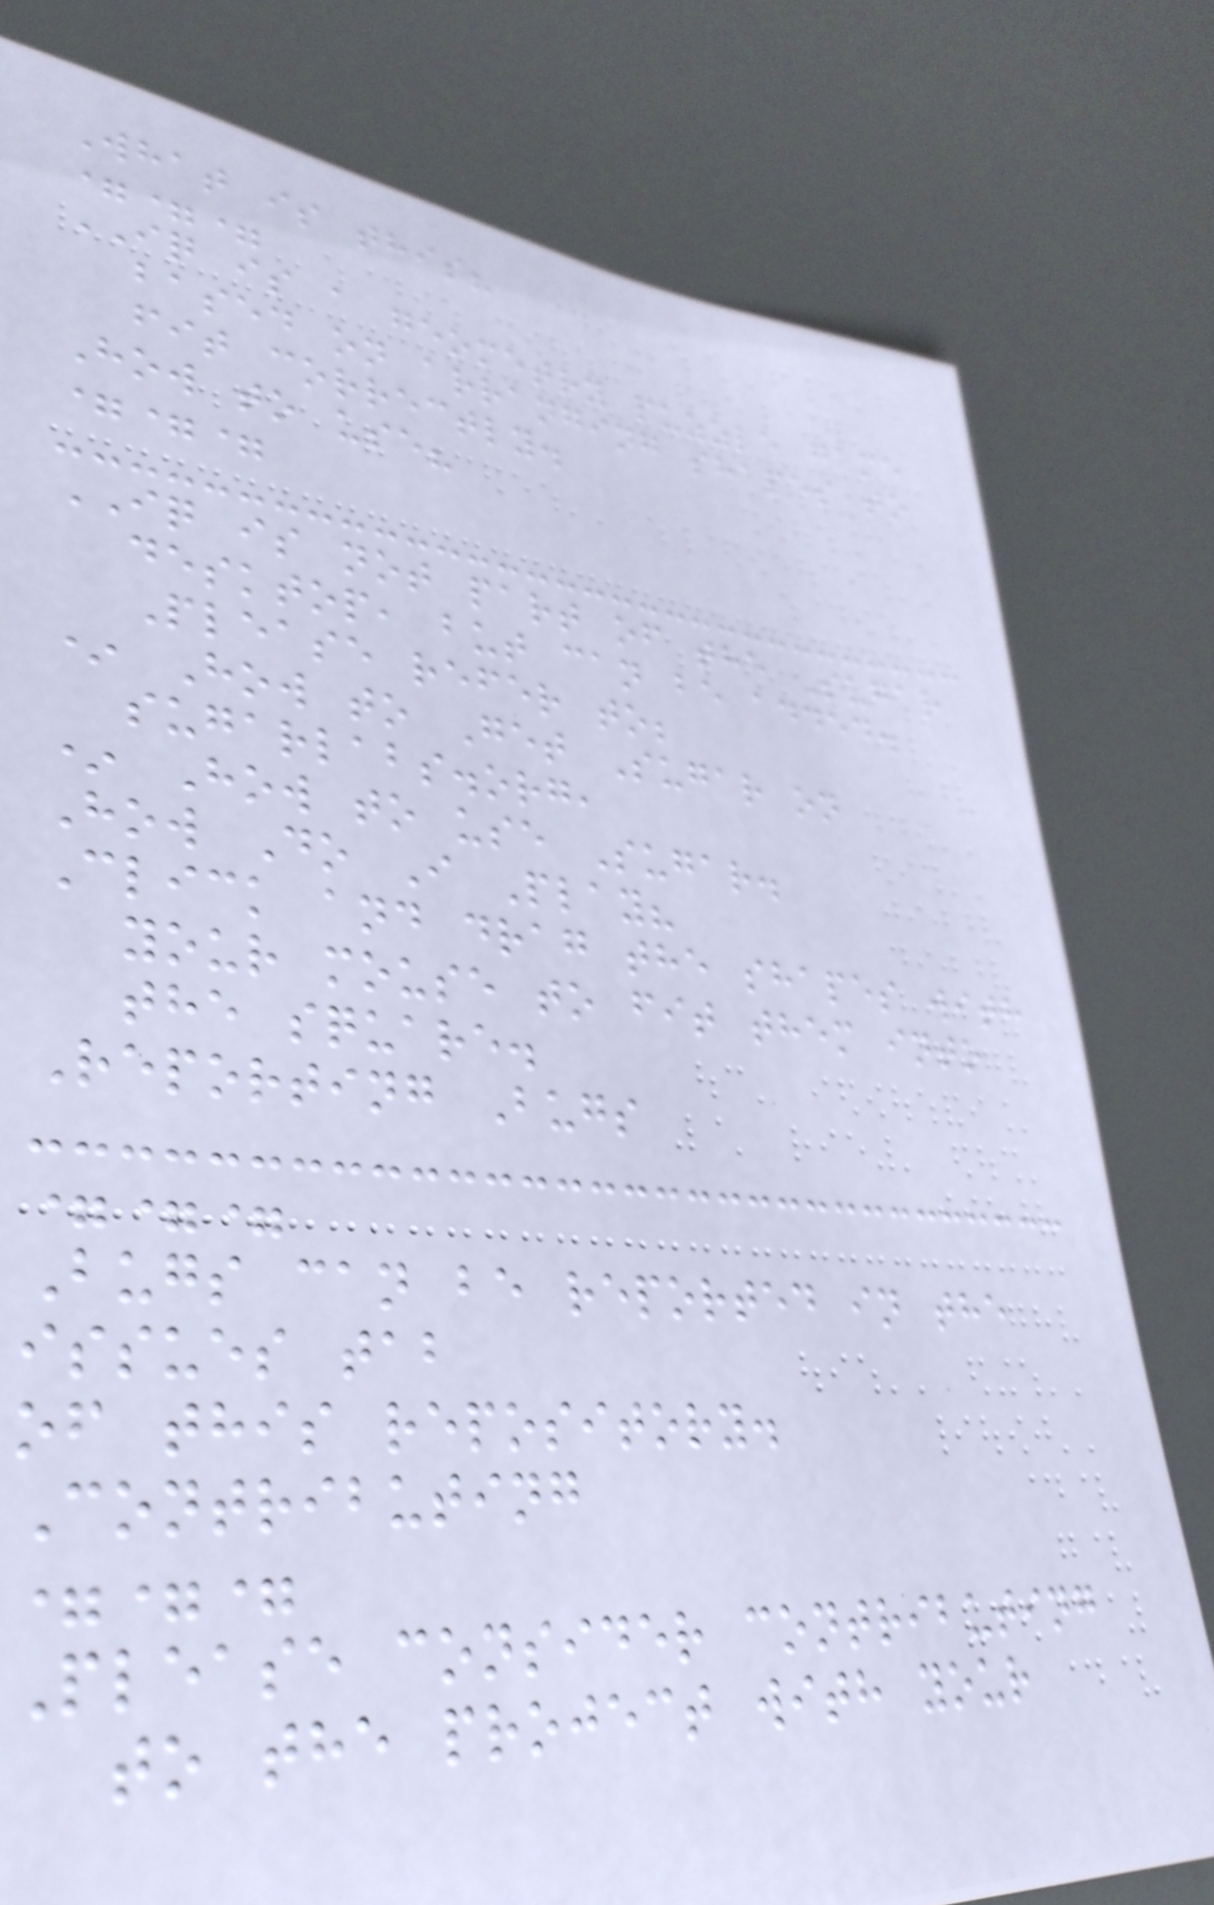What is this?
===
IQ is a geometry puzzle game
based on arranging shapes to
fit correctly.
How to use?
===
IQ is not part of the Sugar
desktop, but can be added.
Please refer to;
* How to Get Sugar on
sugarlabs.org,
* How to use Sugar.
How Do I Play?
Click and drag the shapes with
your mouse to fit them into
the square.
Reporting Bugs
===
Bugs can be reported in the
issues tab
of this repository.
Contributing
===
Please consider contributing
to the project with your
